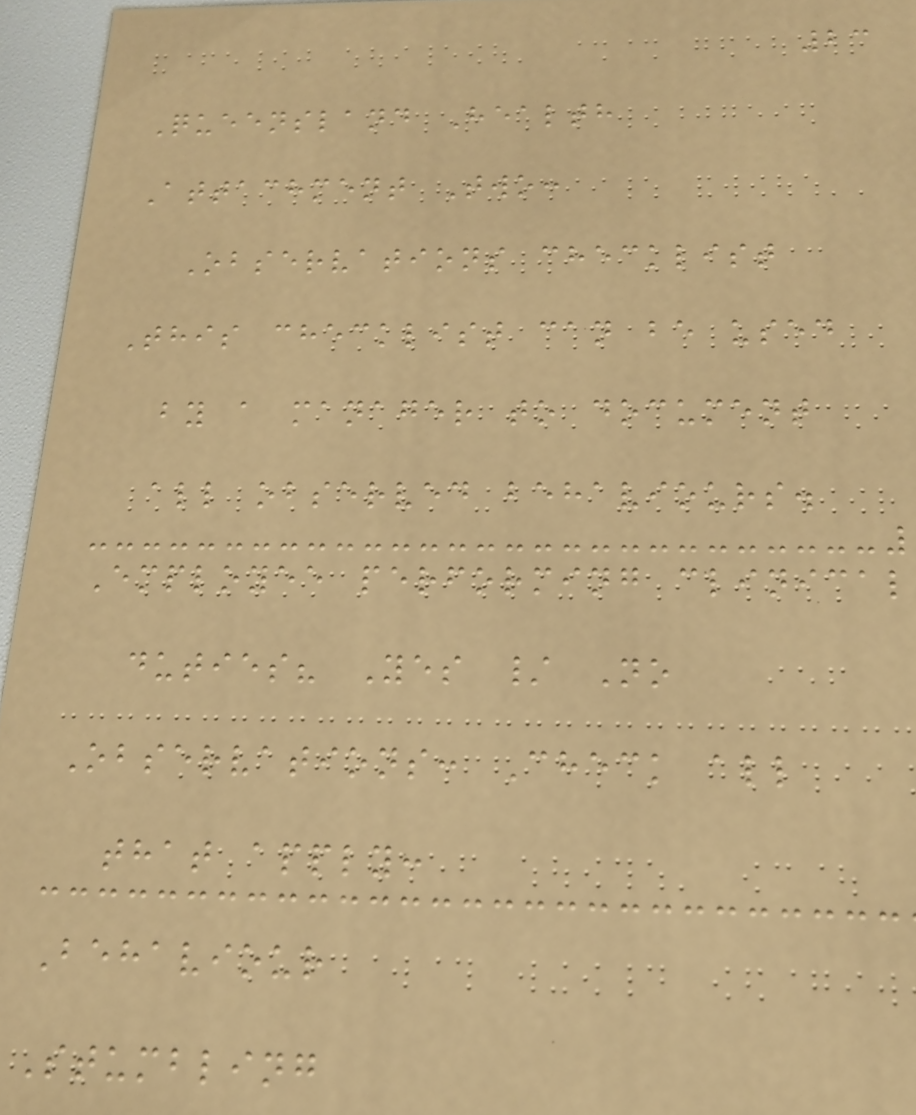23
Queensland Health
Attachment Two:
Observations checklist
This checklist can be used
by a manager to document
all observed behaviours.
Employee performing clinical
duties? Yes / No
Observations: Check all
that apply:
Behaviour
Stumbling
